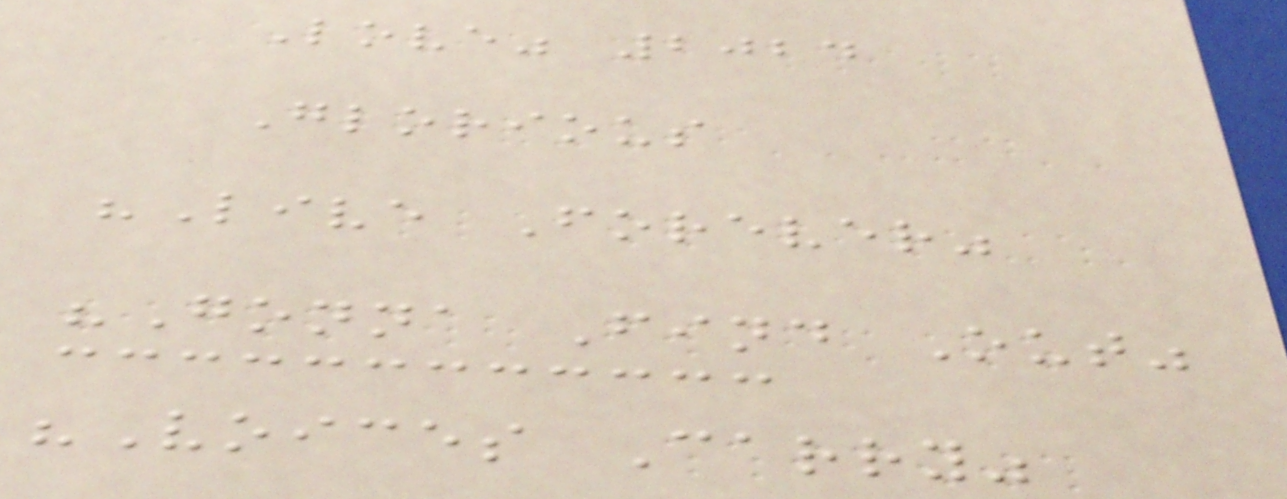Love" 2024
Glorious
"Live Forever"
"Gonna Find Out"
"Voices Carry"
